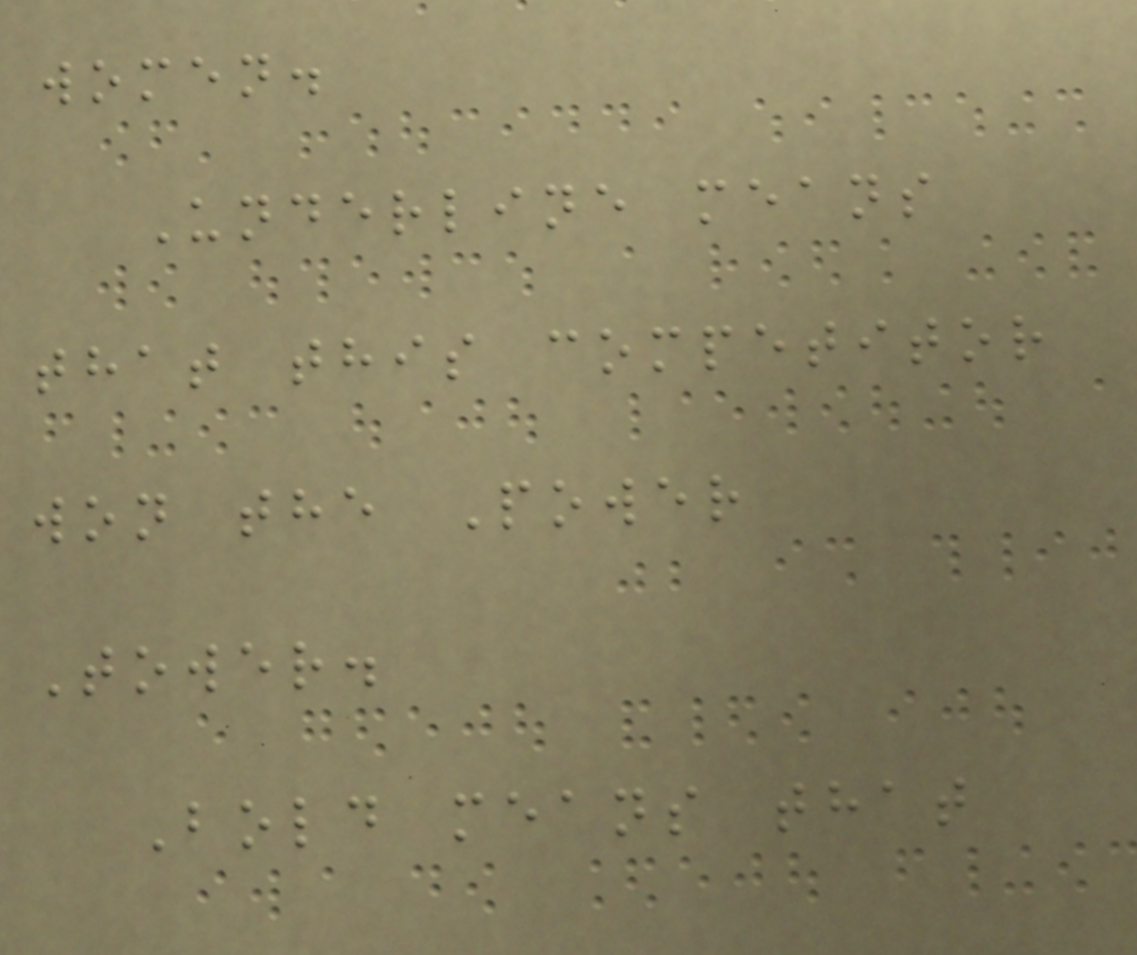women.
Underline means
that this competitor
won the Power
Tower.
Bold means that
